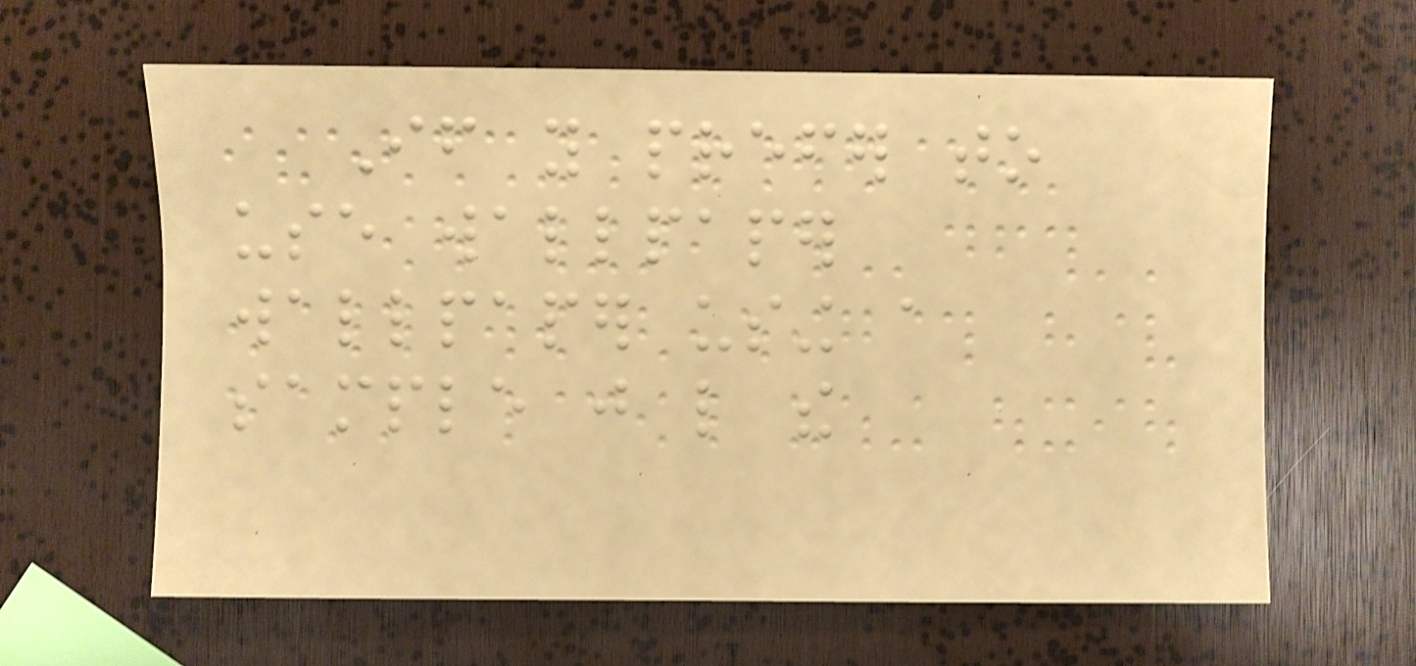If you prefer to
use wallpaper
wallpaper using a
sample just like the
